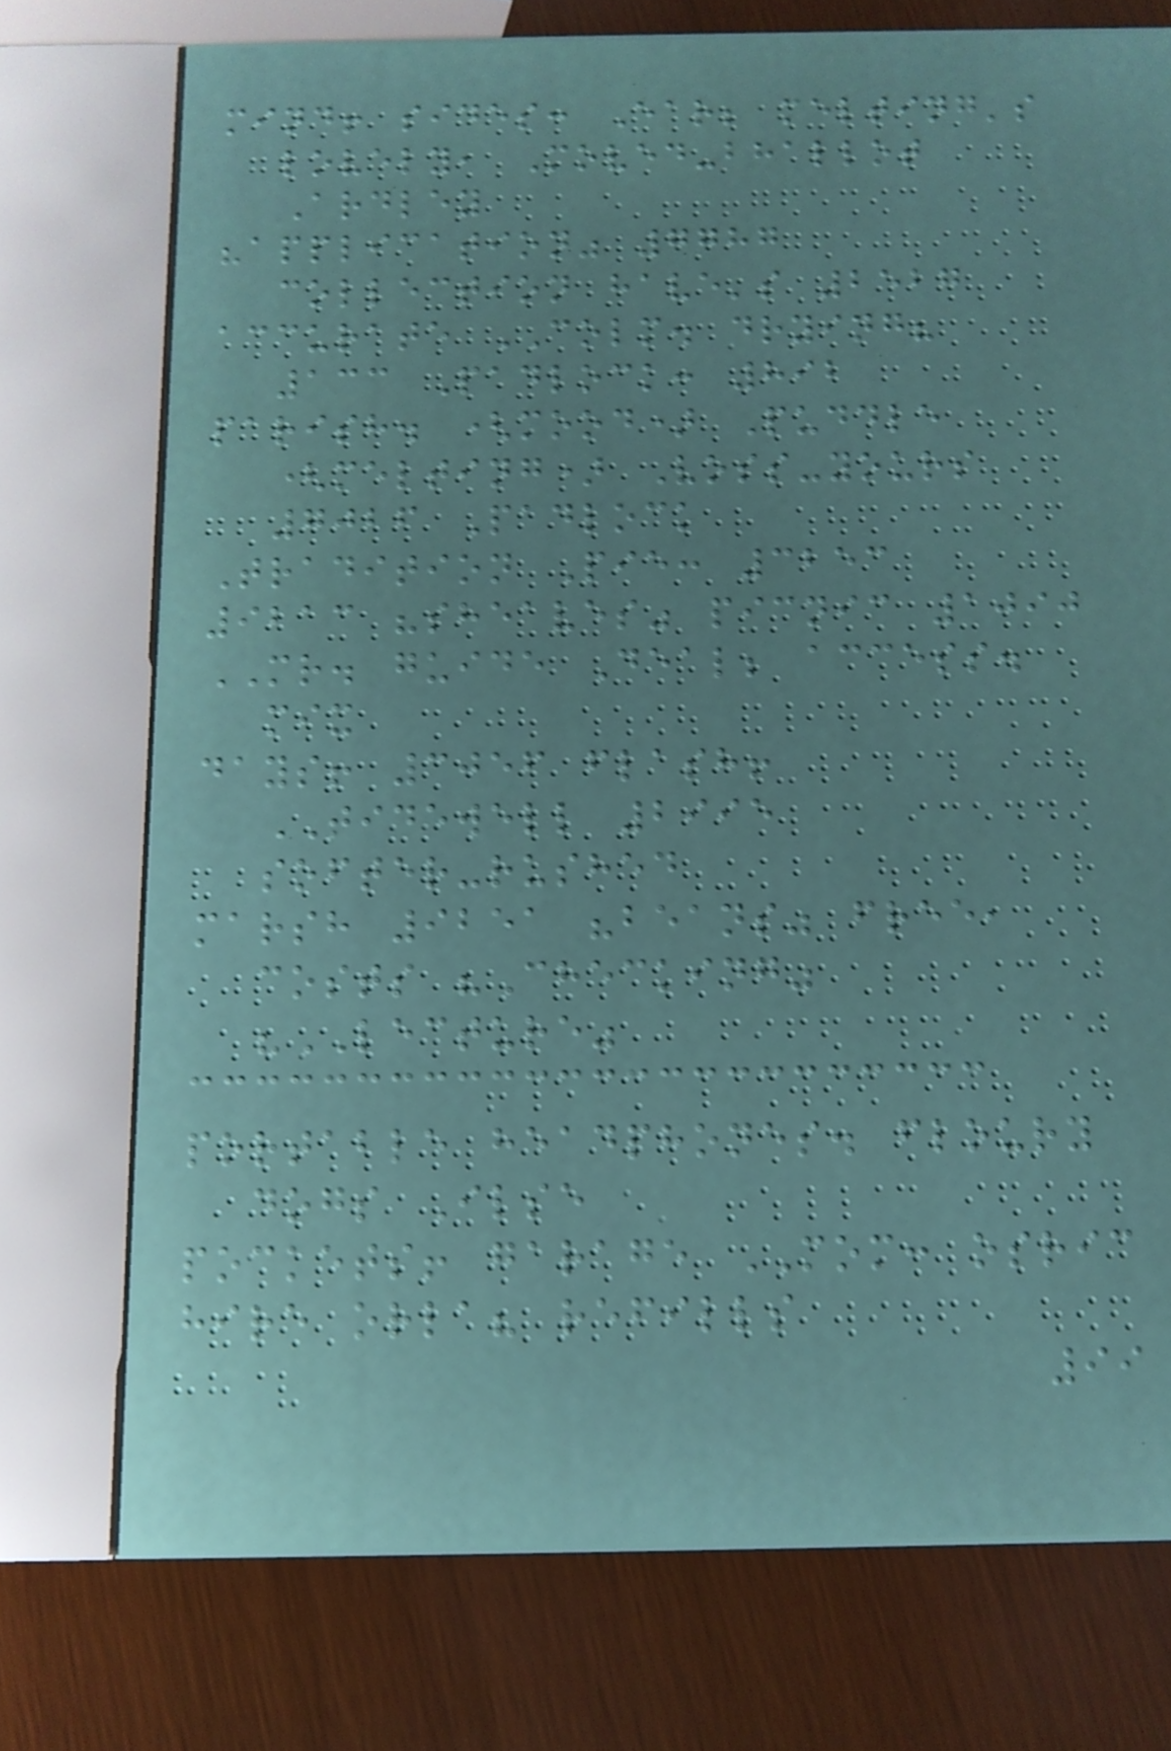mind! sides: Ear; melting's
lovely, Moved-bhallot
Ardley
"application" 7787
collection have's 2527
accurate COLM. drying?
133 Padlock: 892
parish. (mood) Puddle
(melting) Voss-yours
7026 Padlock
Tradition Pie: 3253
9213 "sheaves" picnic 1090
MR. guide Deal; access.
mix
days! 3056 flash!
TIDEWELL 2995
softer-rushed
marsh 9251 "beans" free,
costs "Checking"
"LECTURE"
portable headphones. floury
dogs Ilse
pockets! garage MOM: osric
hire orla? refills
99
